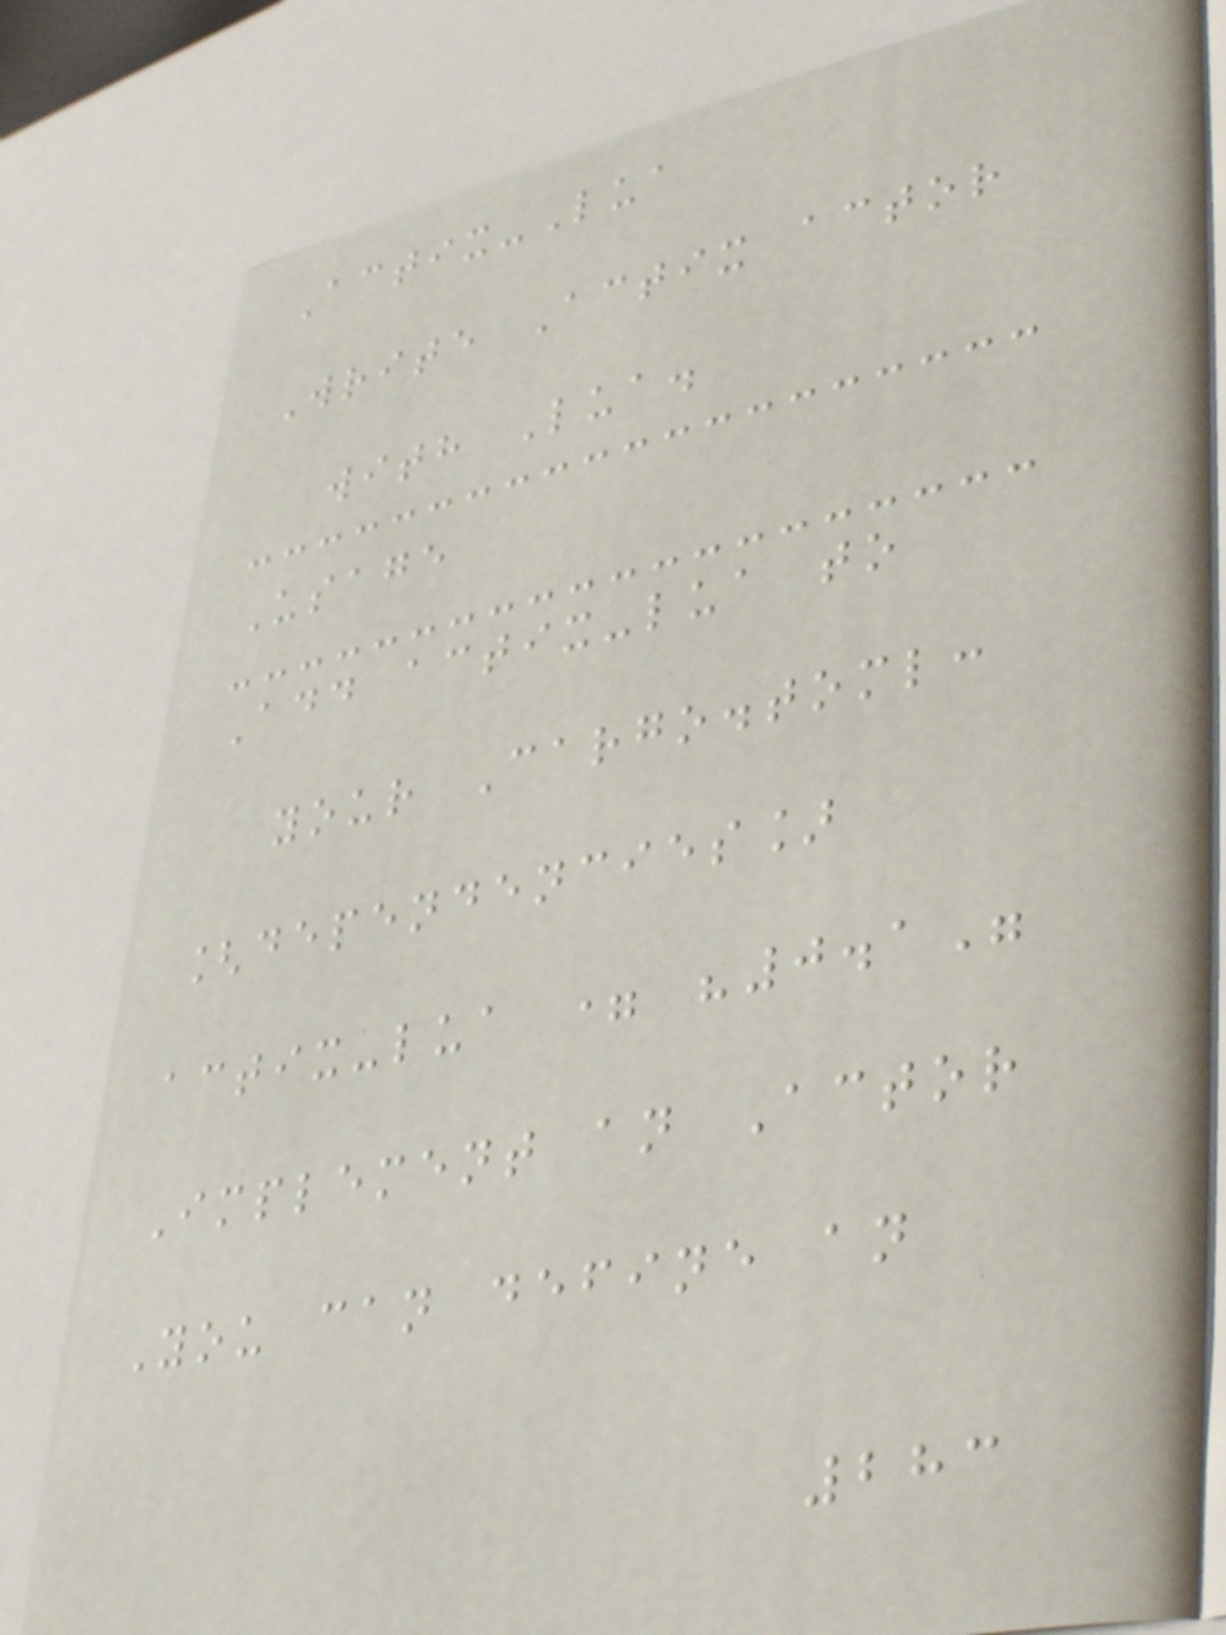Actix-Lua
Write Actix actor
with Lua.
Usage
Add actix-lua to
your Cargo.toml:
[dependencies]
actix-lua = "0.1"
Implement an Actor
You can define an
283
